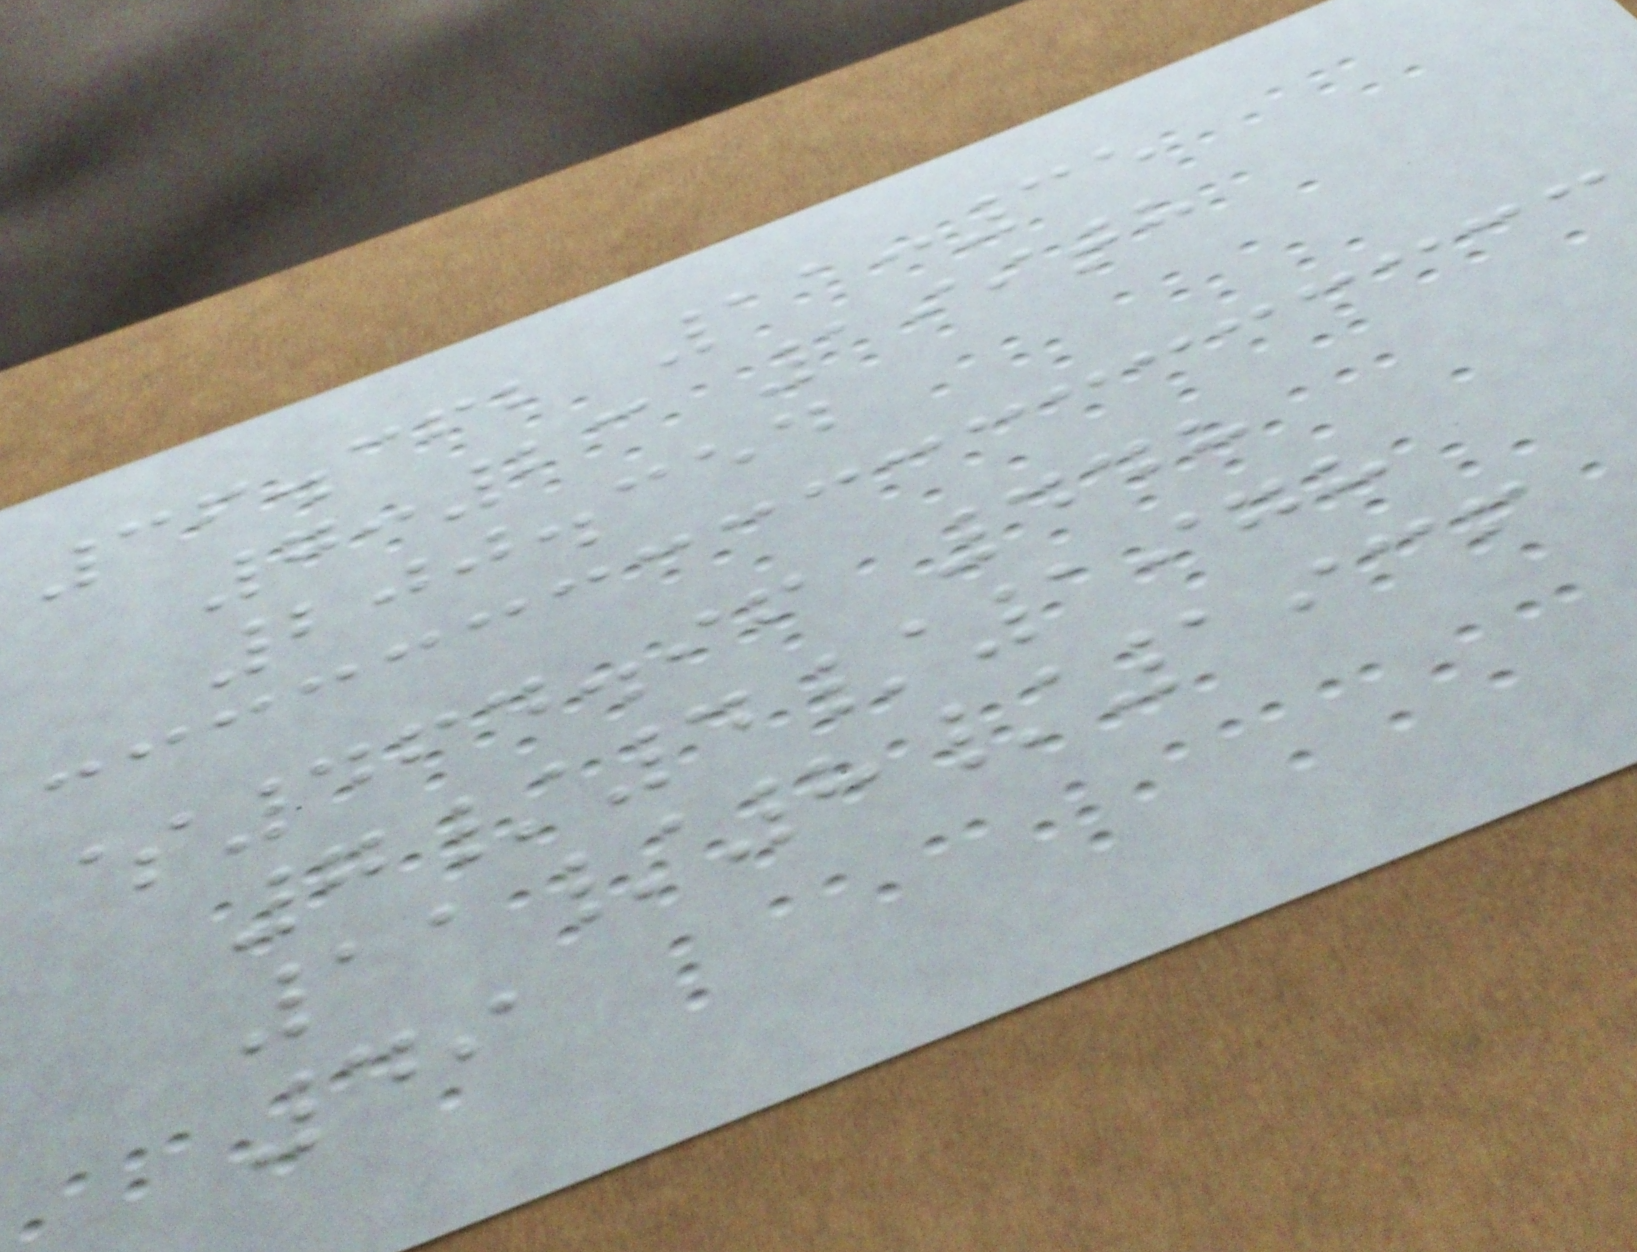36.362 11:35
7:23 199th
200.354
$464.96 448
7/4/1978
11/8/1936
49
